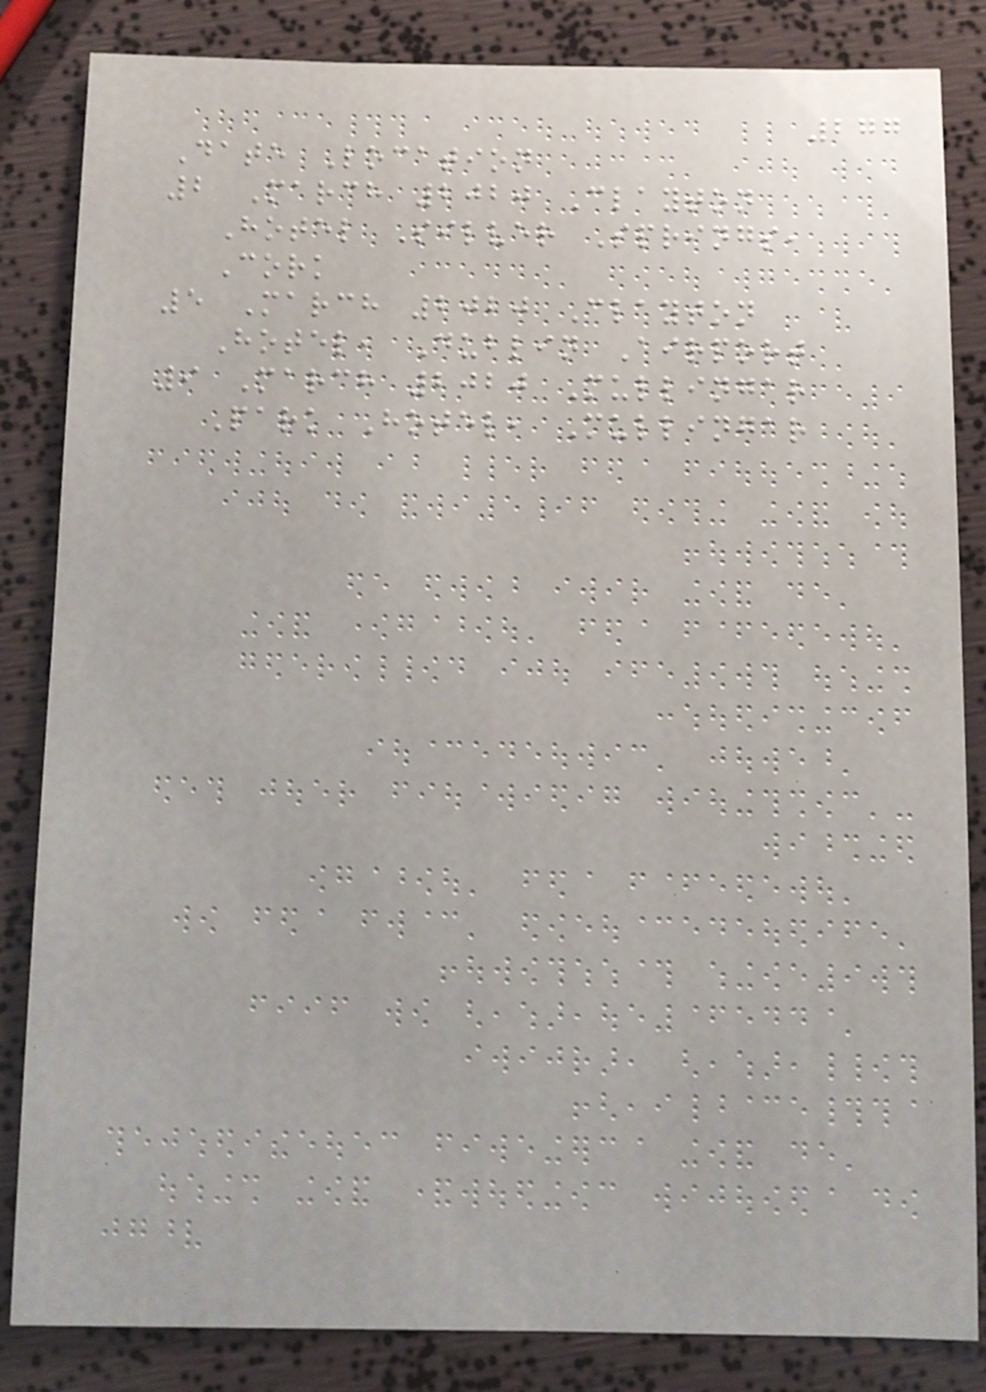277
Date Location
2 March 2020 Clayton
Hotel Silver Springs,
Cork
5 March 2020 Clayton
Hotel, Dublin Airport
9 March 2020 Mullingar
Park Hotel, Mullingar
